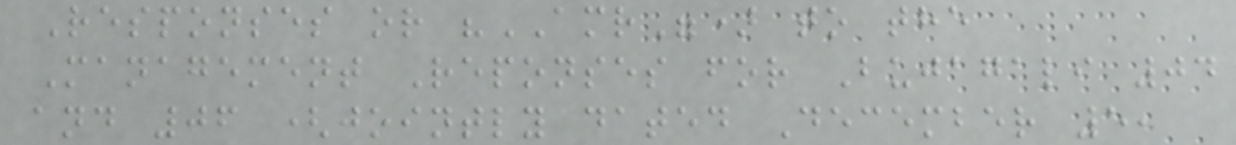Responses or "AMR") to the
Management Reponses for Bujagali 04
and 06 (jointly dated December 5,
